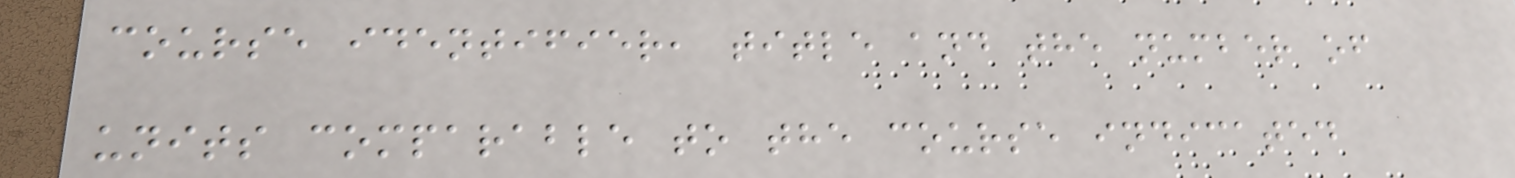course identifier, title and the number of
units comparable to the course indicated
